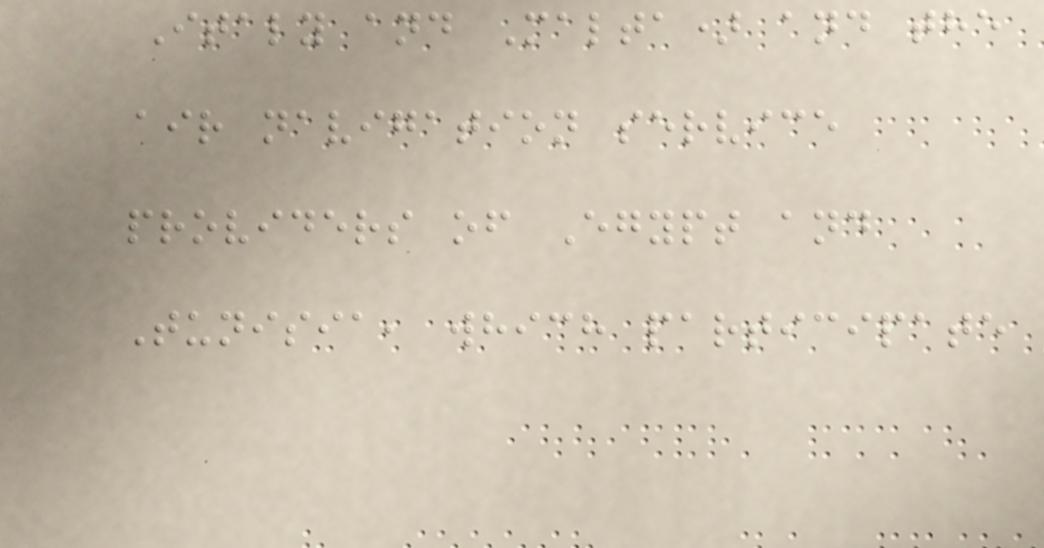Italy and Malta) and the
air navigation service
providers of Egypt and
Tunisia, which participate
